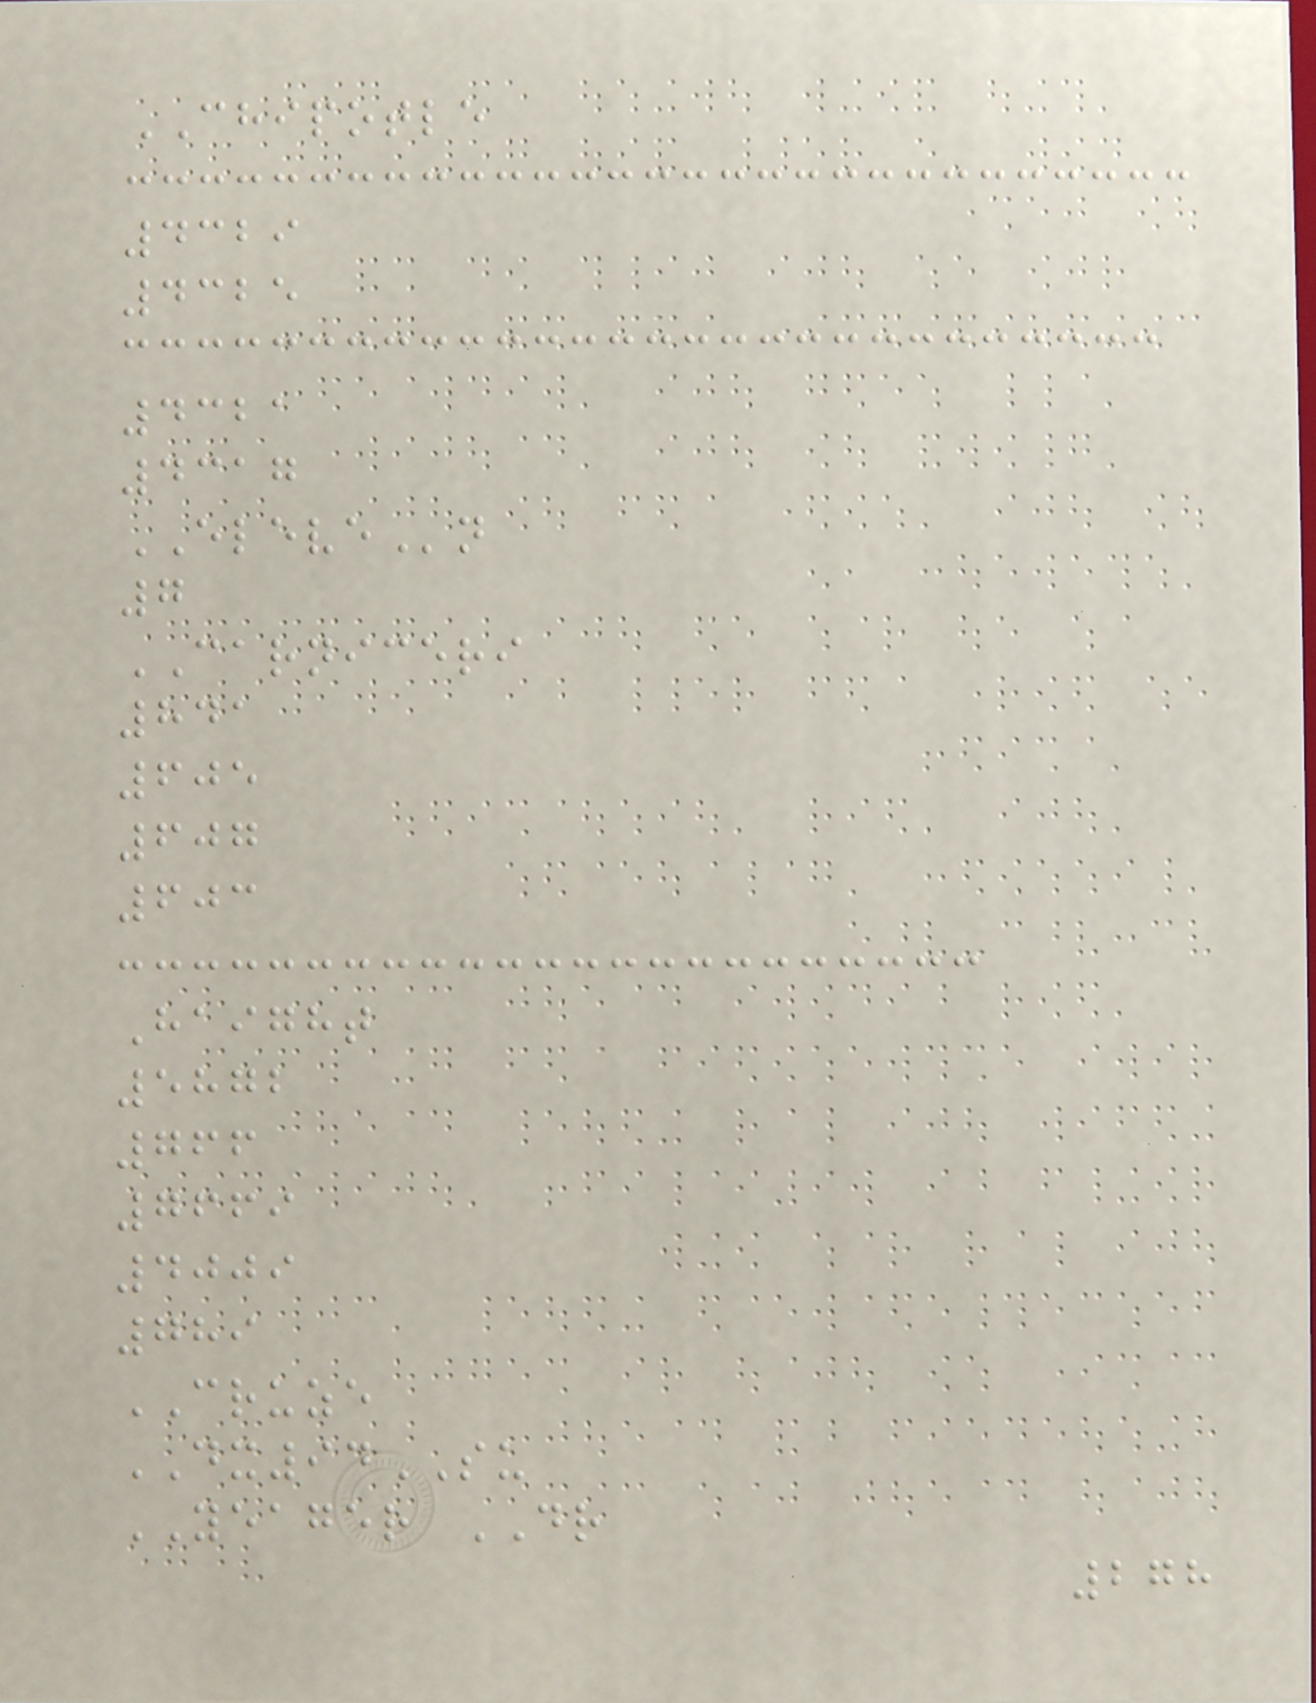CHIPOTLE
4329
4325
4321
4317
ELEVEn
7
CARNICERI
841
605
607
603
Haight
5872
766
7669
4009
789
CRUZE
DX94SU
YEAGER DR
278
